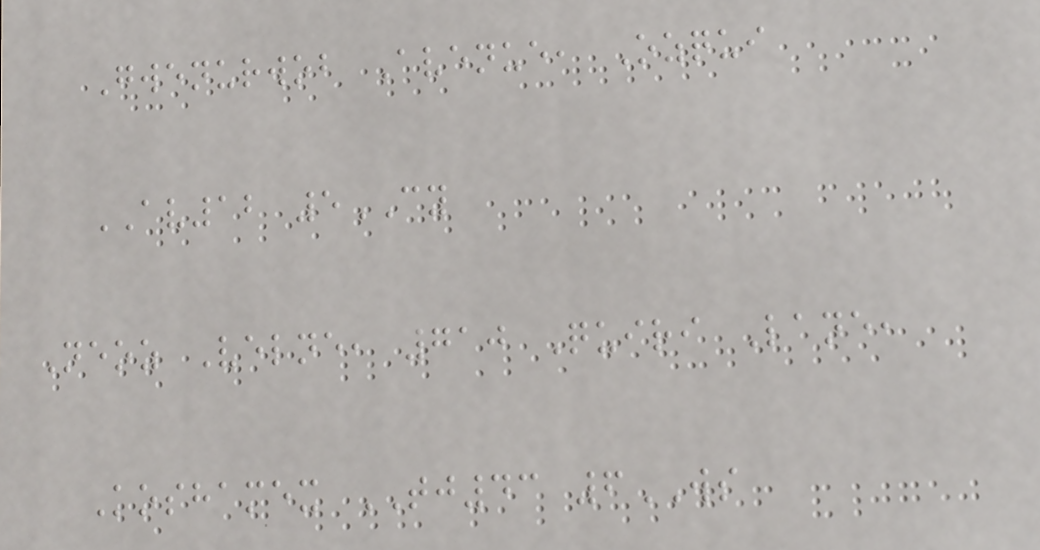Gwenurwob Avenue, Ozqui
AV12 5CY
Neoz Velne, 710 Quiri Lane,
Koshamex TJ43 6WS
